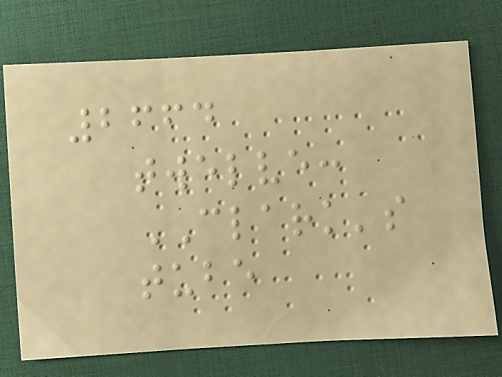2664
twelve:
CLARK's
tube
